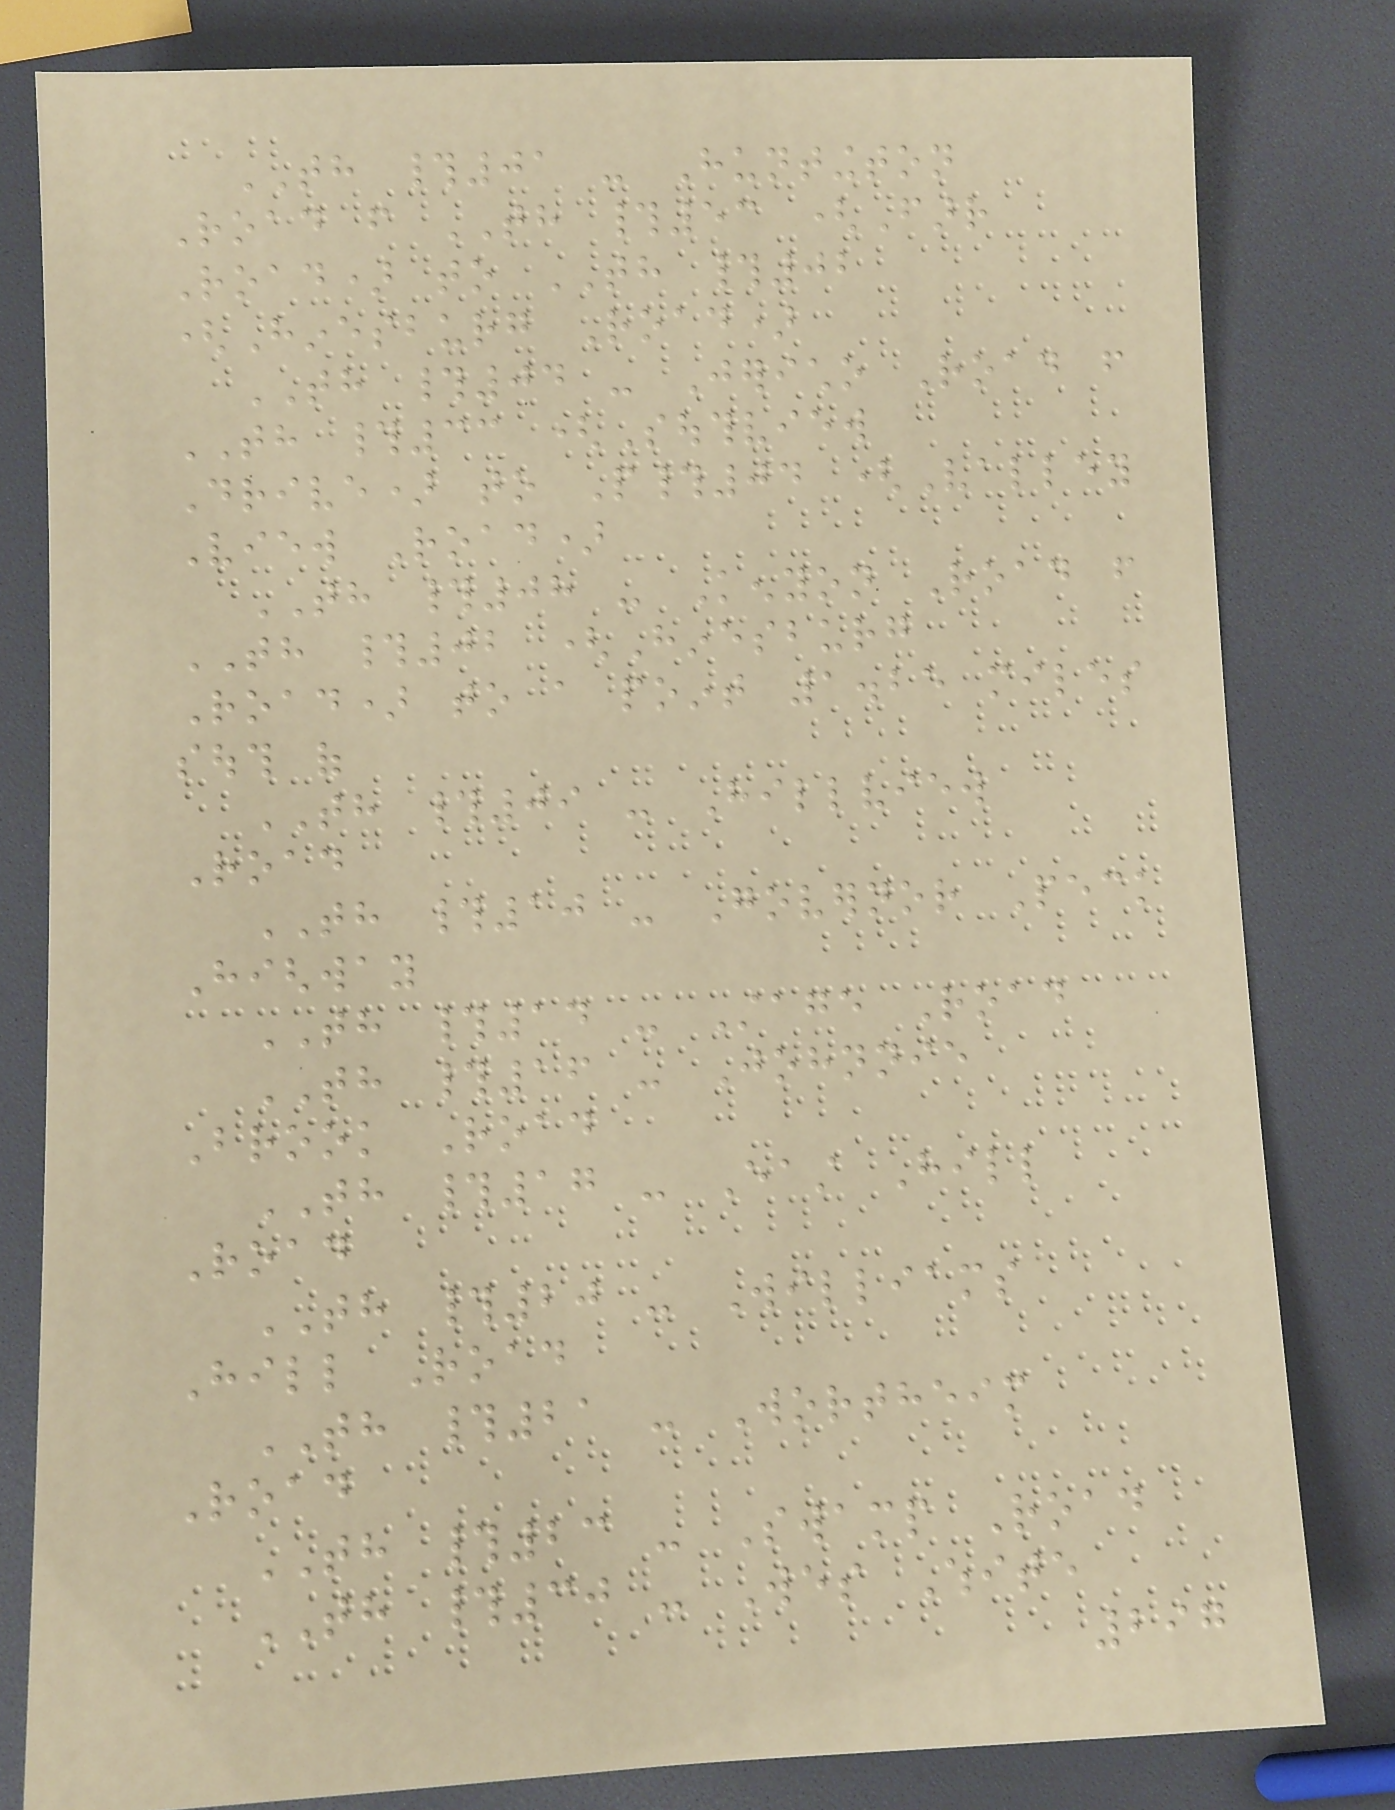TH #01 - Huntington
Road from TH #53 (Farr
Road) to TH #02
(Hinesburg Road)
TH #04 - Jericho Road from
TH #33 (Southview
Drive) to P#04 (Valley
View Road)
TH #08 - Kenyon Road from
TH #02 (Hinesburg
Road) to a point 1.25 miles
south of
TH #09 - Hillview
Road
TH #10 - Governor Peck
Highway
TH #14 - Stage Road
TH #16 - Johnnie
Brook Road
TH #17 - East Hill
Road
TH #20 - Williams
Hill Road
TH #21 - Wortheim
Road
TH #23 - Swamp Road
TH #30 - Wes White
297
